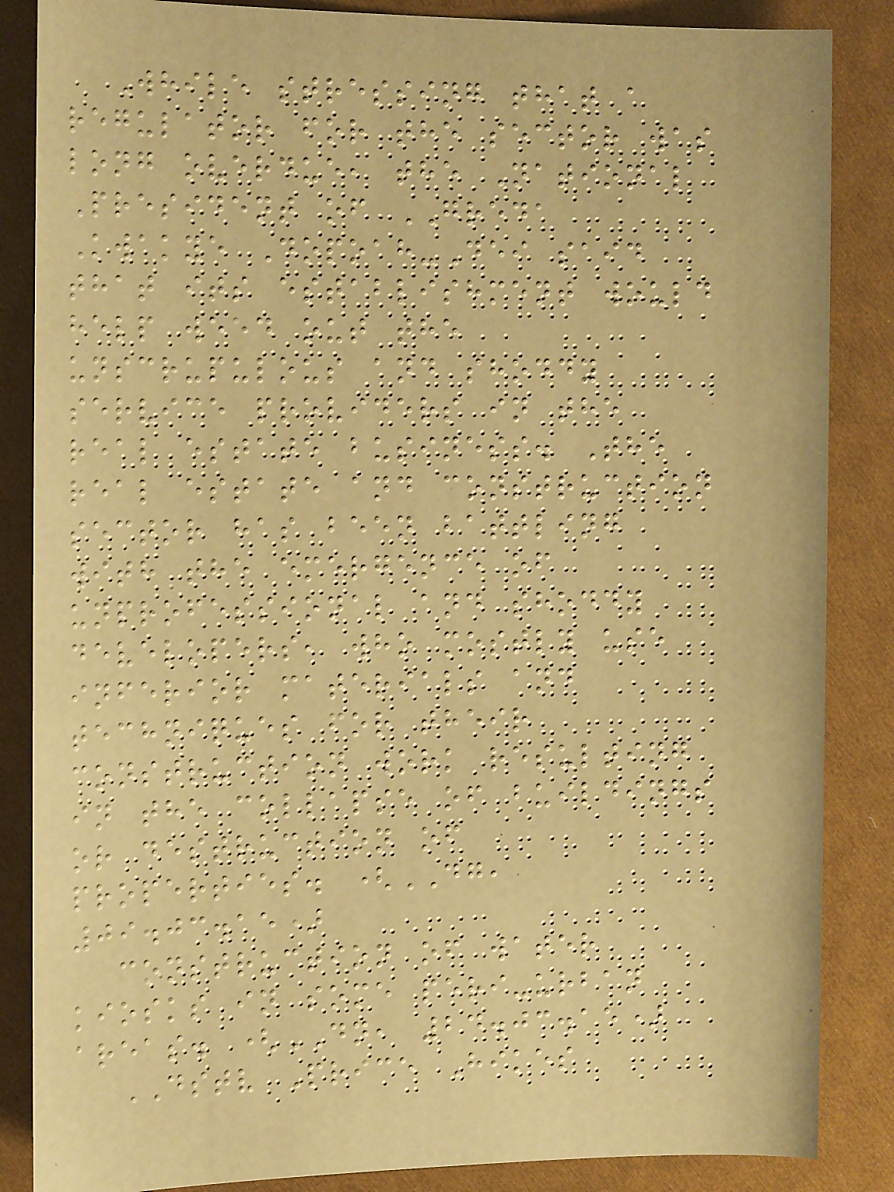While stressing that a
regulator for the sector was
long overdue, the National
President of GREDA
Kwakye Dopoah-Dei said
that its establishment would
help weed out the
unscrupulous and shoddy
service providers in the
real estate business. The
real estate and construction
sector has been battling
with the emergence of
unprofessional and shoddy
developers, who mostly use
inferior materials and
techniques for their
construction work resulting
in the collapse of buildings
or destruction of
properties. (DG,
09.03.15)
construction of water
kiosks in some peri-urban
areas. (DN, 24.03.15)
DSTV Price Hikes
